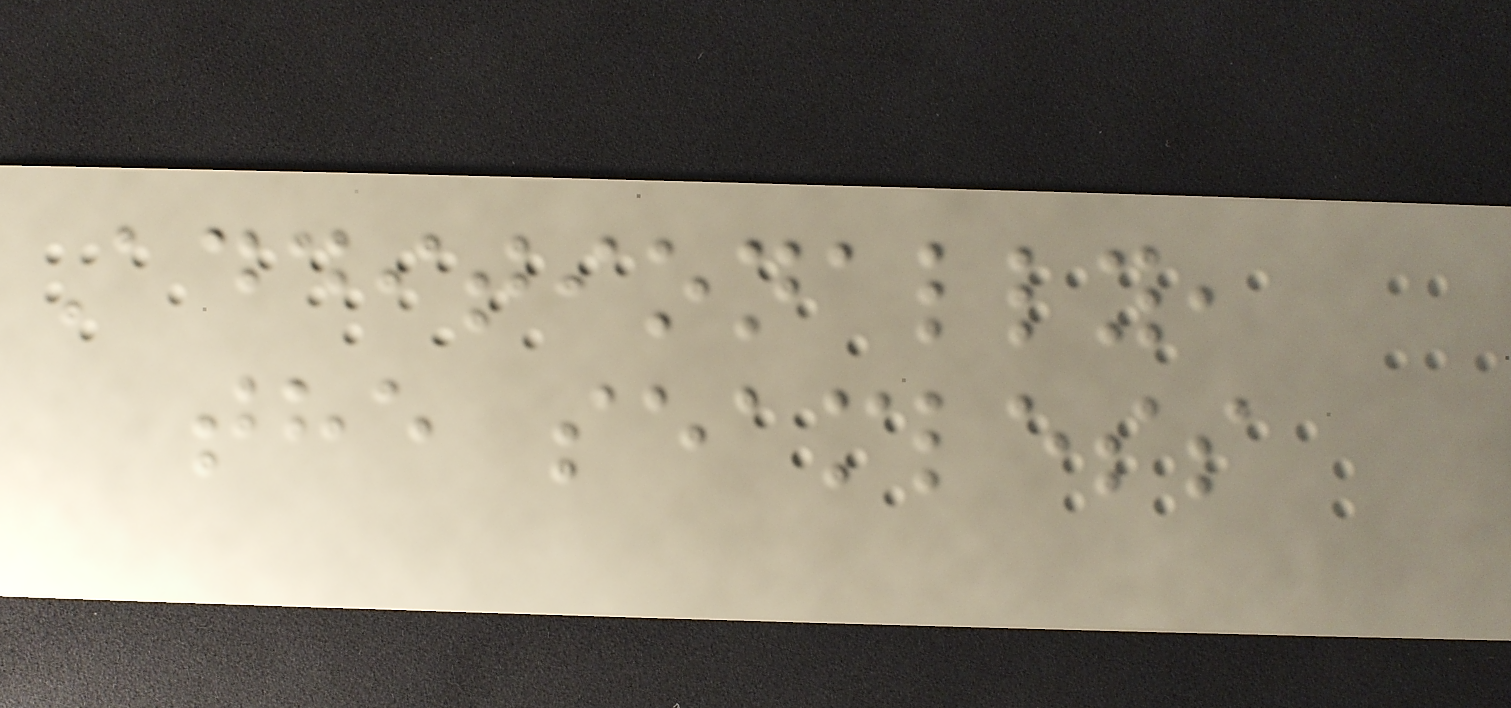Additionally,
the seamless
